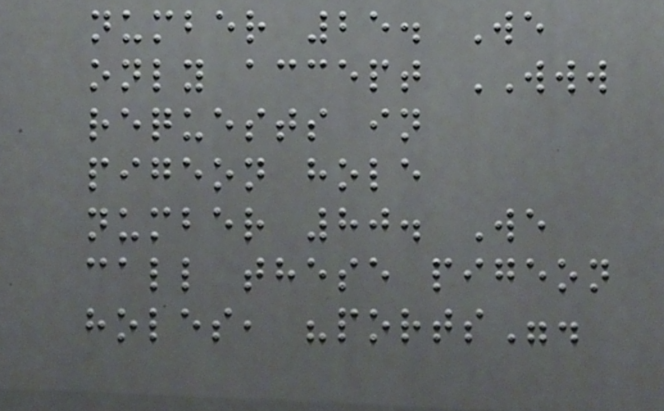number 25. We
only accept WWW
requests in
pigeon hole
number 80. We
call these pigeon
holes, "ports".
